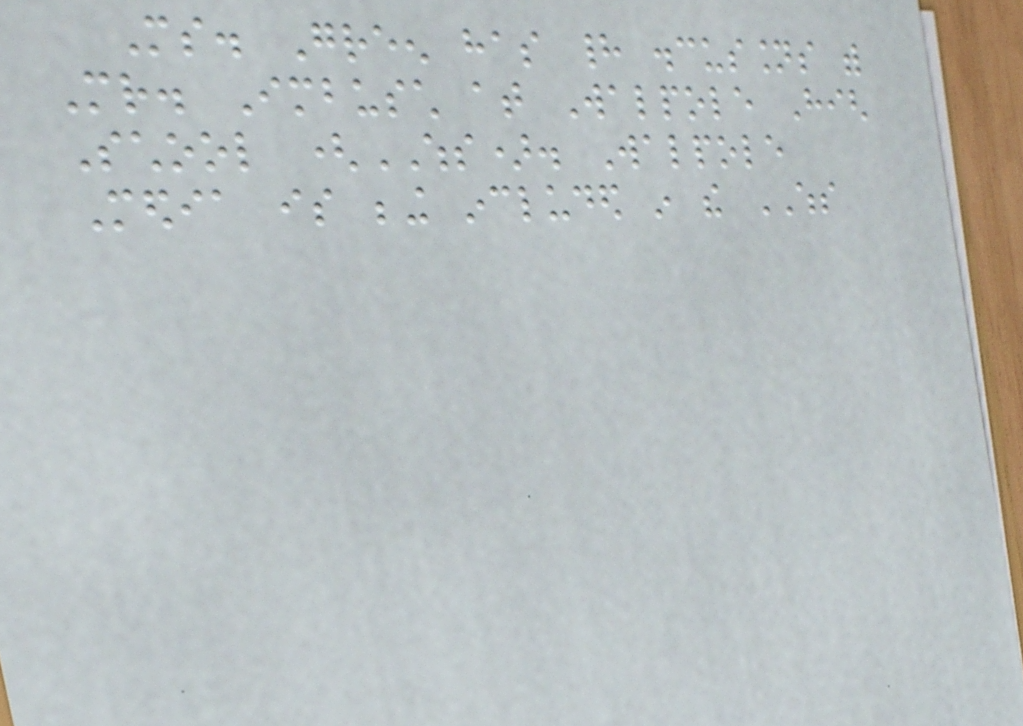Ms. Green has had discussions with
Mr. Imbusch at Walpole High
School (WHS). Walpole
Media is being included in the WHS
